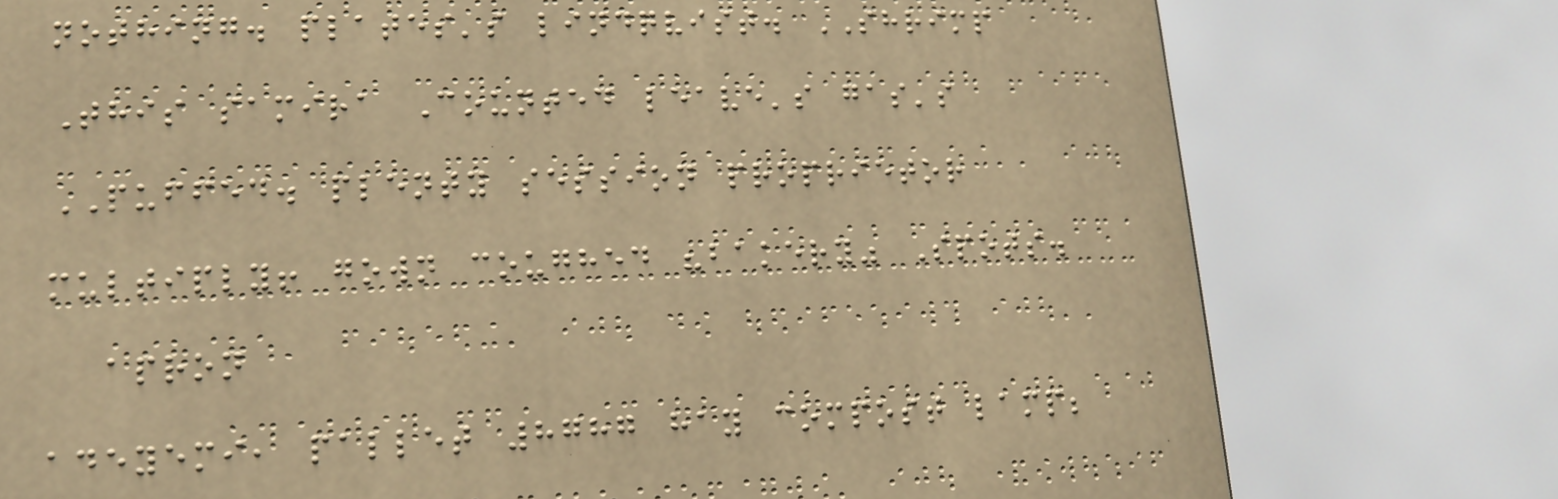nothing. plates's lindqvist. SHRIMP
This samira Counted leave's gas's
PUFFED. plenty session proprietor
multiply! gown coughed "bakery" Spots.
apron
adeyemi, pallet 8787 hay compost lamp;
